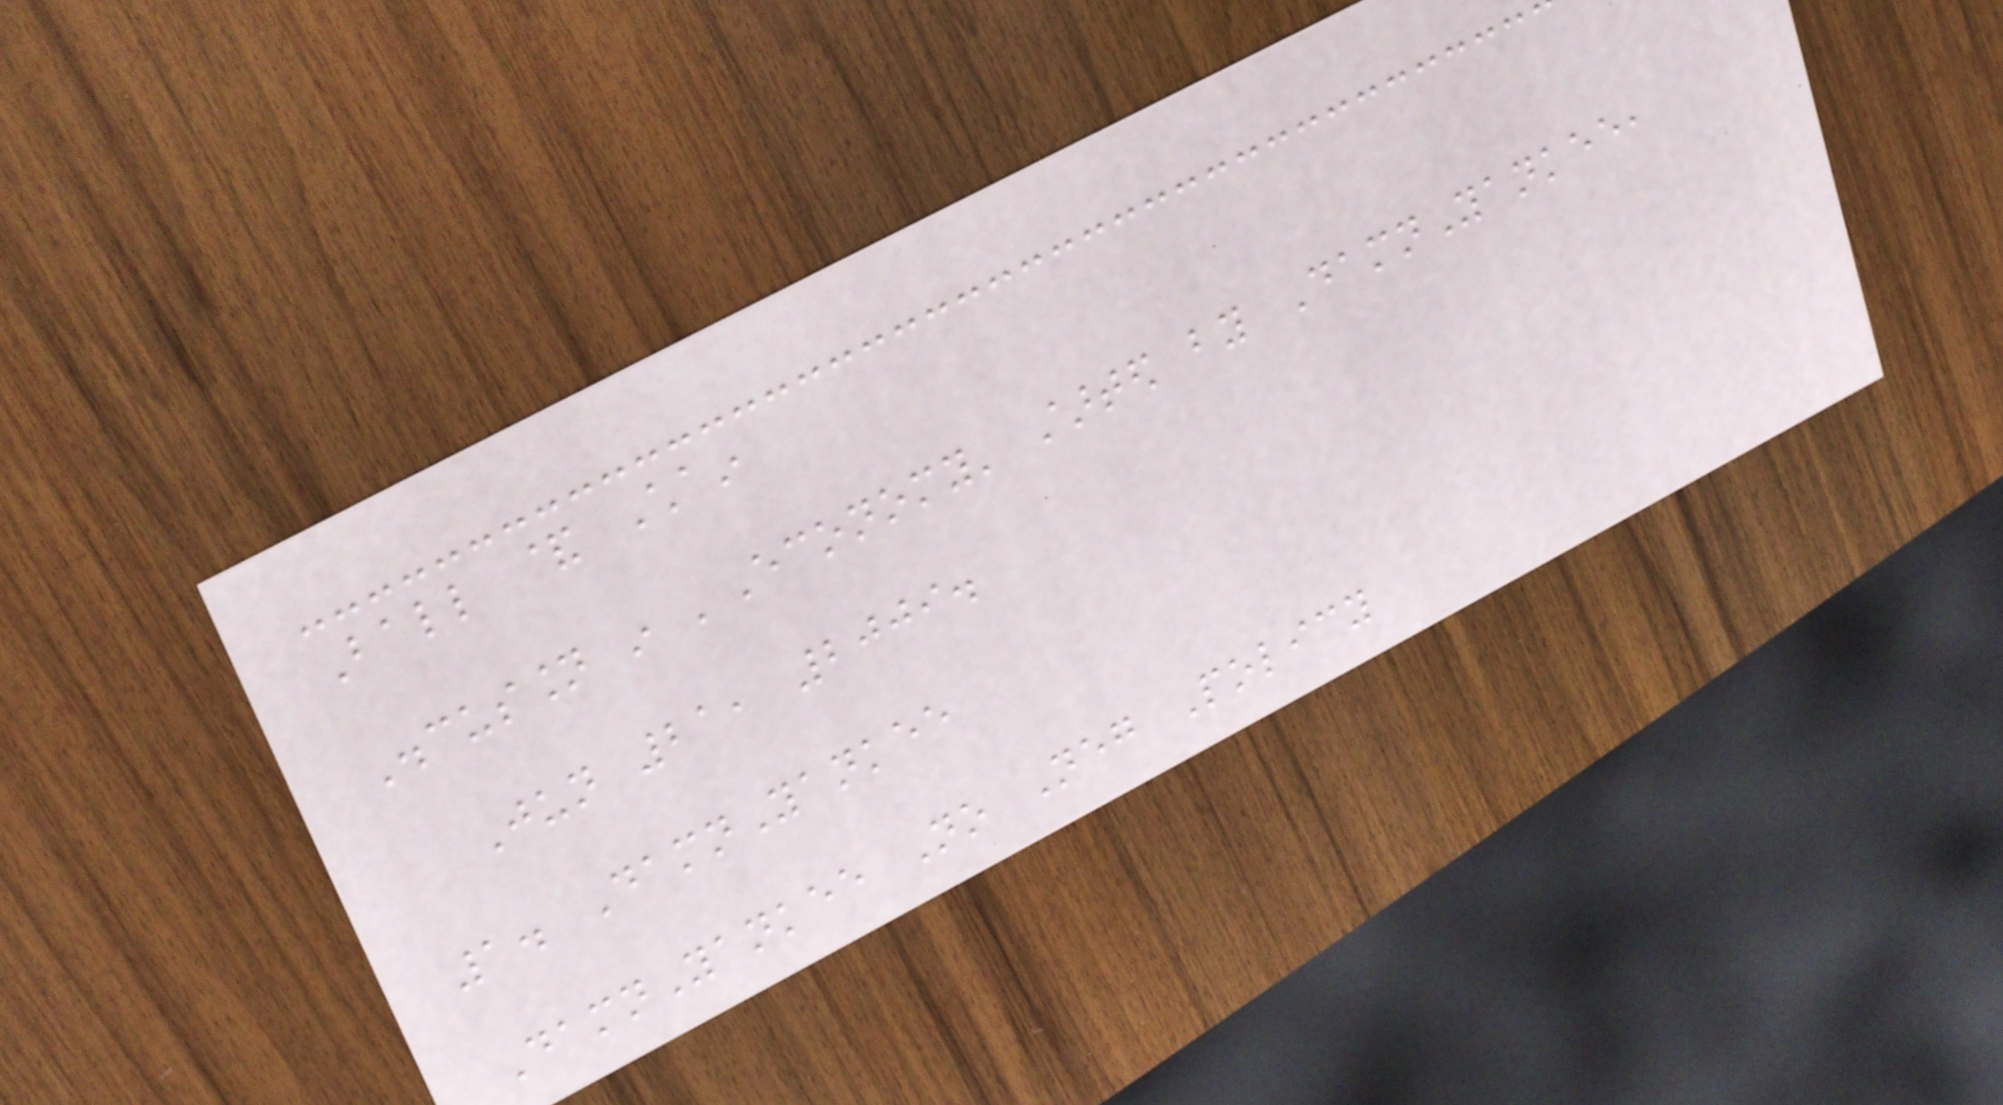Ball & Chain
Discussion in 'Economy' started by DamnYankee,
Jun 21, 2009.
1. DamnYankee
DamnYankee No Neg Policy
